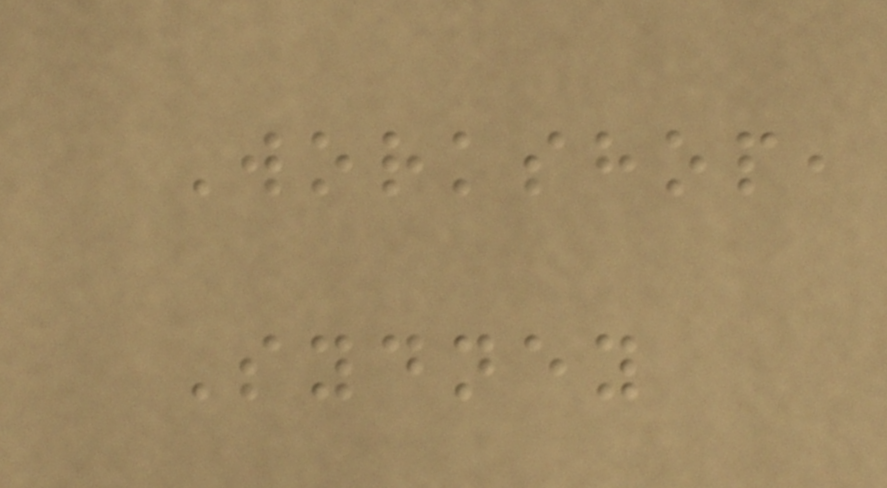Workshop,
Sydney
